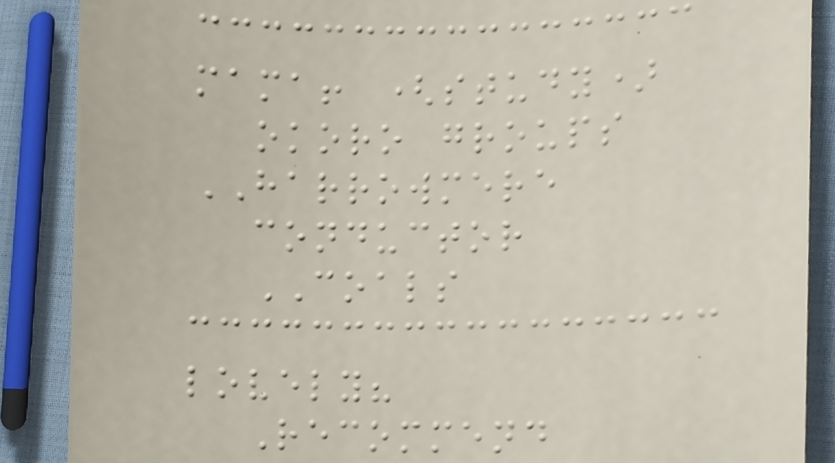mama! (study)
okoro groups
HARROWMERE
conductor
COALS
lovely?
Recommend
